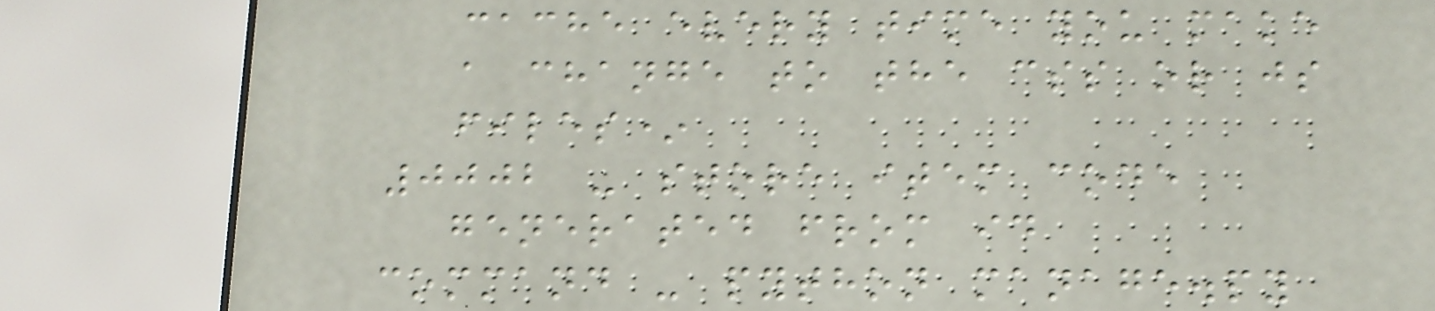cache every time you make
a change to the css or js
files*
0002 - store item code
generated from id
command - python manage.py
